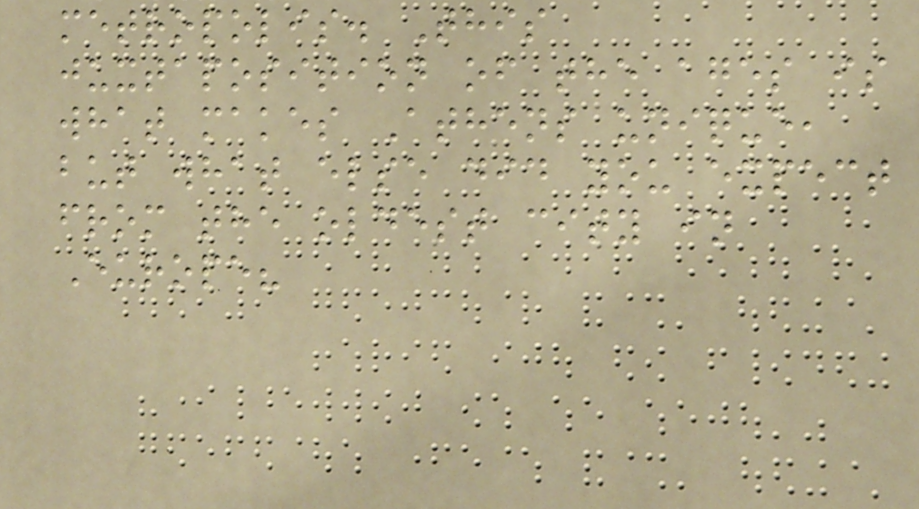metropolis. This
juxtaposition of the ages is
what makes Athens unique,
but what else did you expect
from the oldest city in
Europe?
